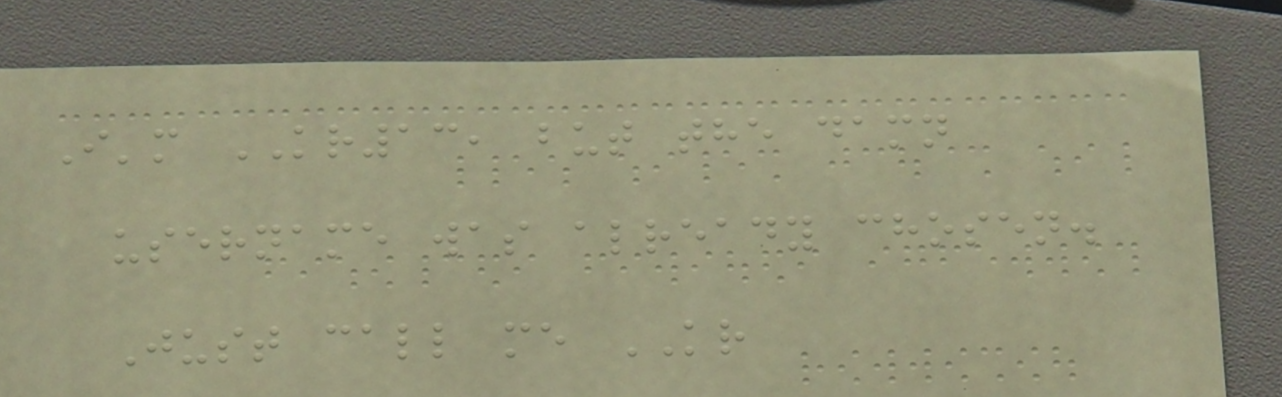I'm KR13, but the damn
username was already chosen.
Just call me KR
